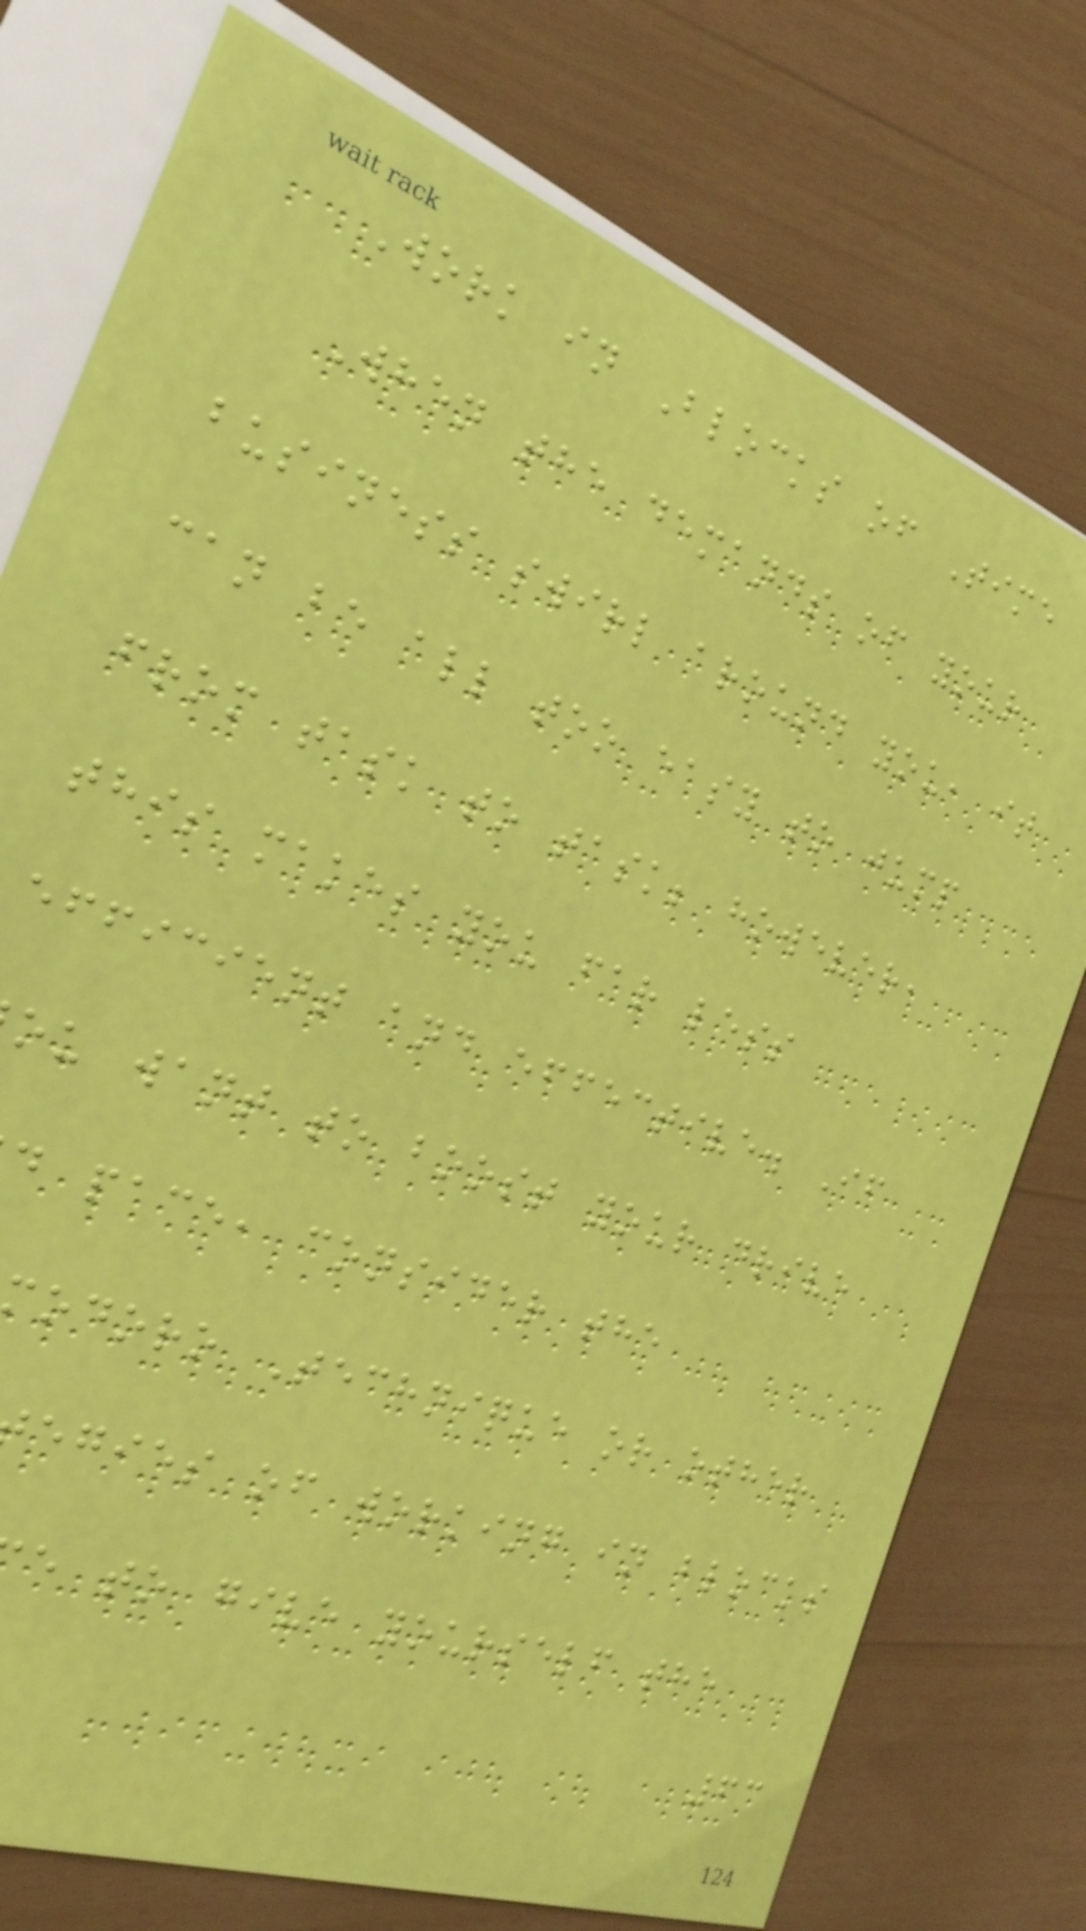Work in Blocks of Time
When the demands of your
business swirl around you, it
can be all too easy to jump
from task to task; however,
this makes you far less
efficient and effective. If
ou want to boost your drive
d pace, consider the
odoro Technique or other
egies of working in blocks
e to give yourself the
63
